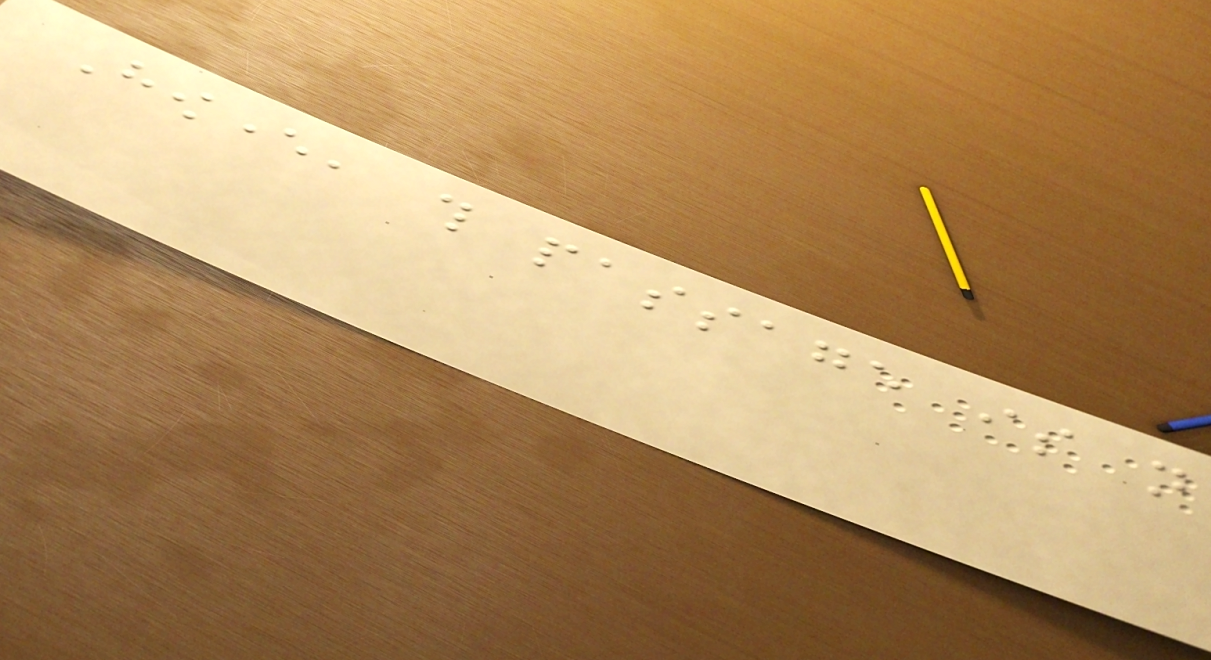However, this passage is not
